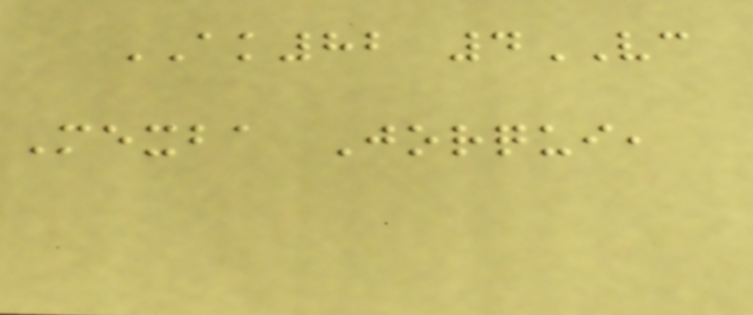AK82 4VC
Mexba Jorqui,
